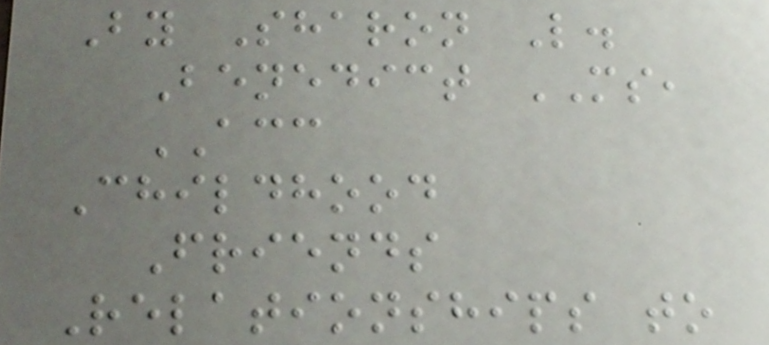By Sharon L.
Benedict MS,
ACC
Childhood
Friends
Relationships to
